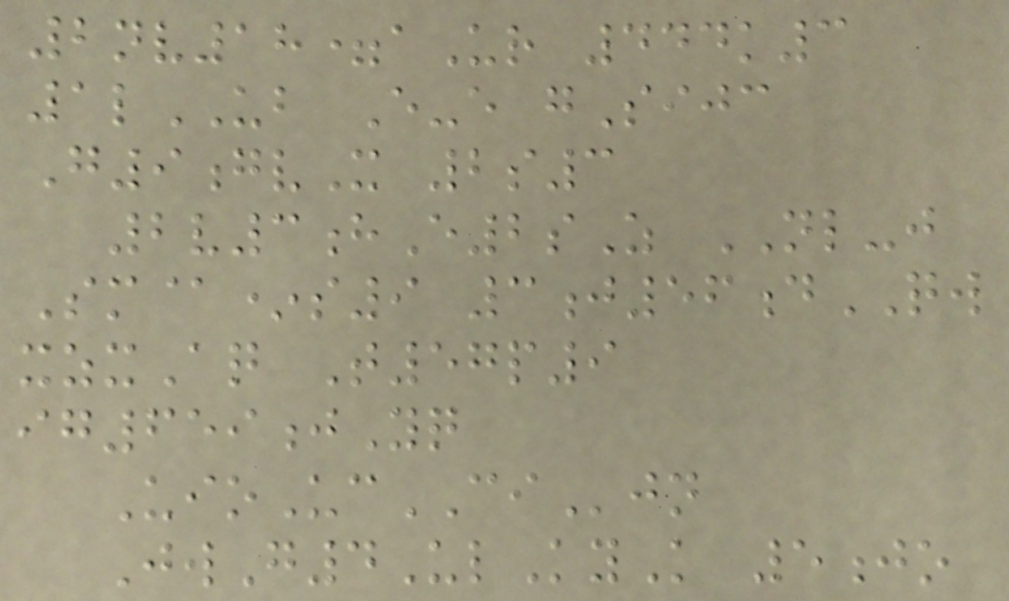2nv18=aUr 444k3
1lUB E-e gSijc
G9gvX 2s3
2v3hE2sZ NL-j
Sm@*s9 3j56dQW
xzxAq T57p9
ig659jYq
UioUcCIjn
JwG4UlKyK 5jo
